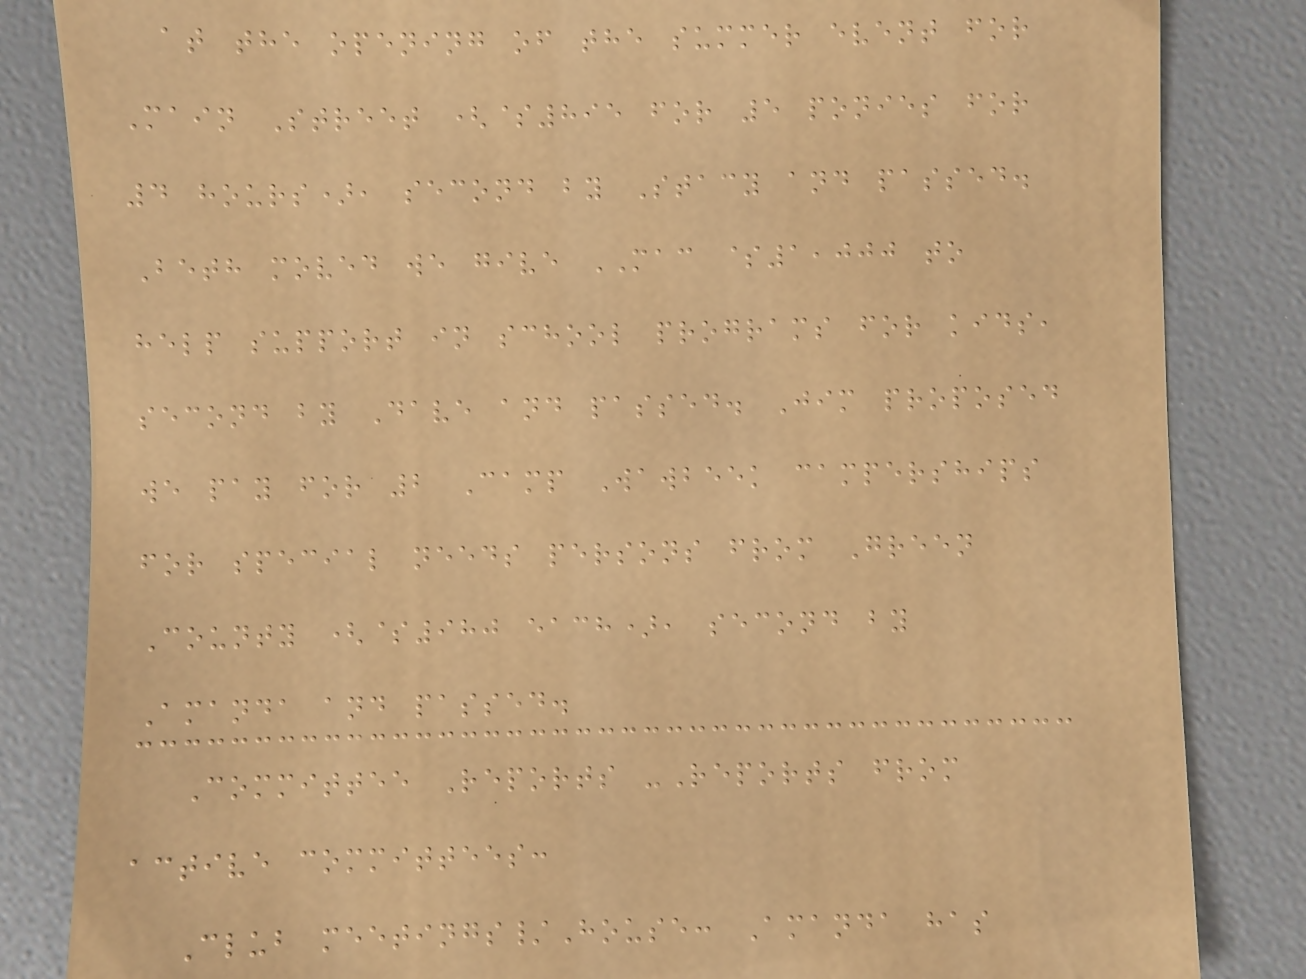at the opening of the summer event for
Main Street ($895 for 5 ponies for
4 hours), second by Stacy and passed.
Beth moved we give MAC $1,000 to
help support in school programs for kids,
second by Dave and passed. Jim proposed
we pay for 2 Camp Wawbeek camperships
for special needs persons from Green
County ($980 each), second by
Amanda and passed.
Committee Reports -Reports from
active committees:
Club meetings/House: Amanda has
